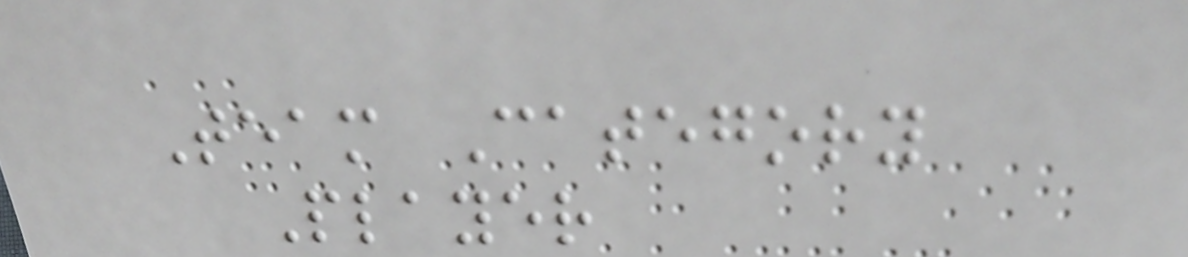Team Category
Player
